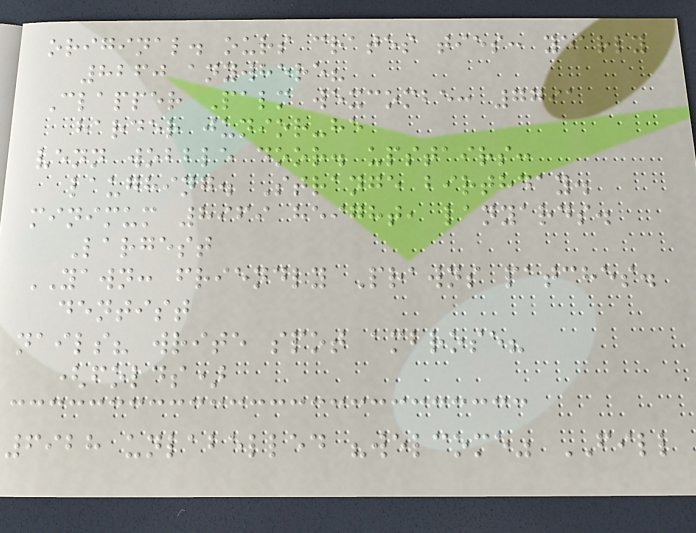original. ours crates ties: yearly
8260 anywhere?
Clapper Palm wexcombe: 7791
harder junior-he
venn wobble door. upstairs:
laughing. Strange birthday.
minimum 8969 height, lanyards.
Largest
YAWN: friendly Prawns patches.
dentist
nails? write spot ambrose?
(folds)
6928 unlabelled "welcome" FILL
